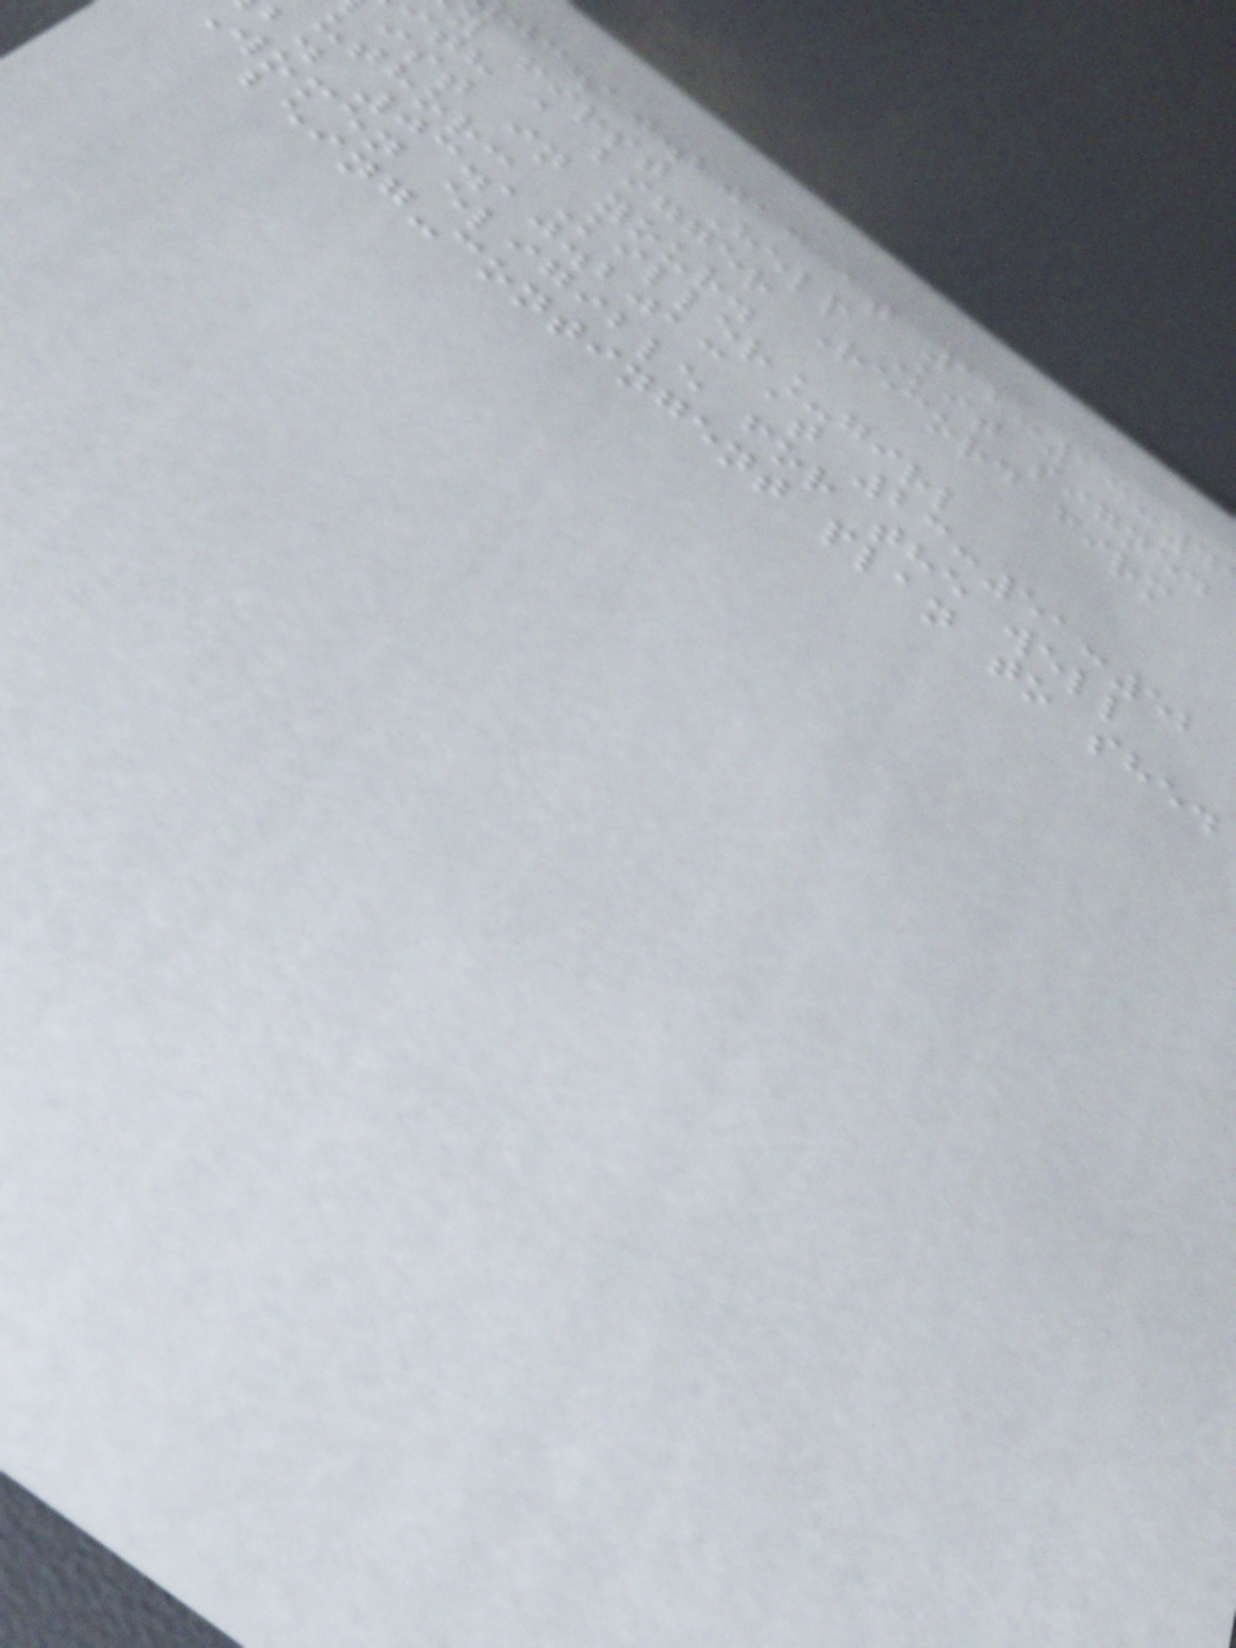jc.aj.bjac at 12:13:4
y first Help Kit signed
th a bigger Record firm
ist in your.
uthor: Killer_girl
b. 03.10.2013 at 23:51:52
women eligible for the well
being-contingent plan to shed
